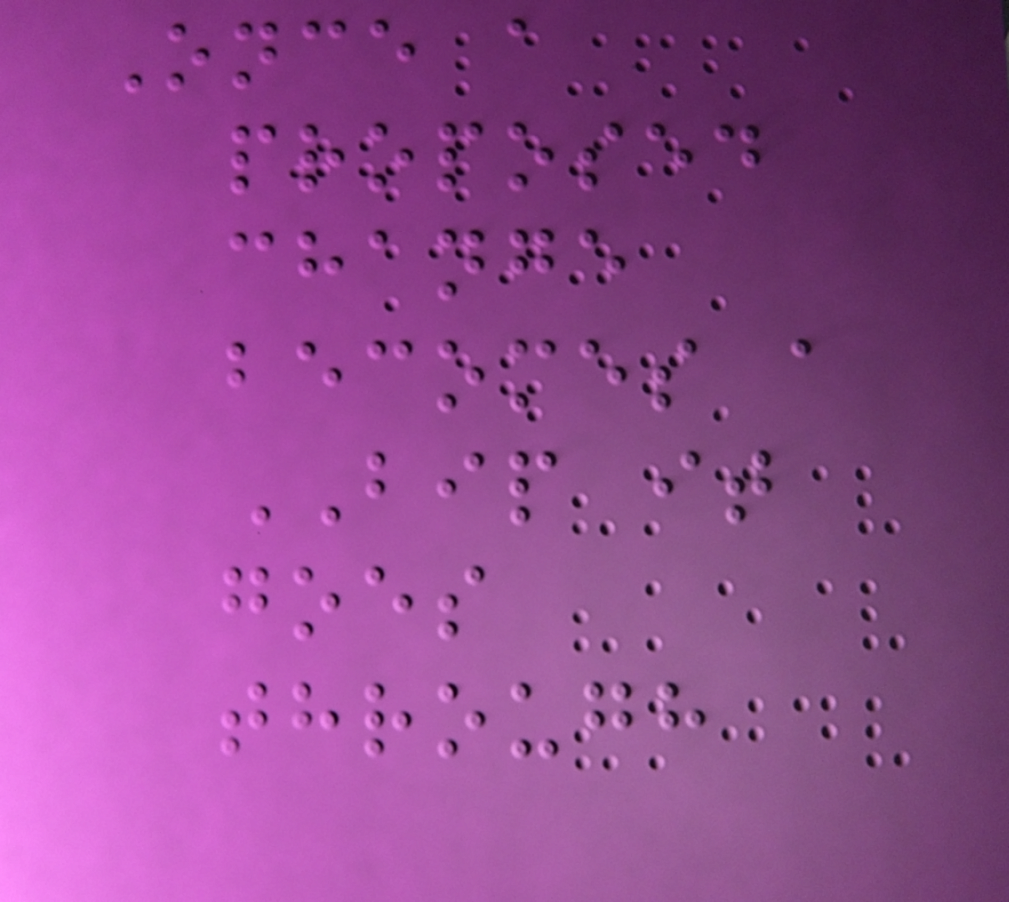Once a
proposed
change
becomes a
BIP it
goes
through
